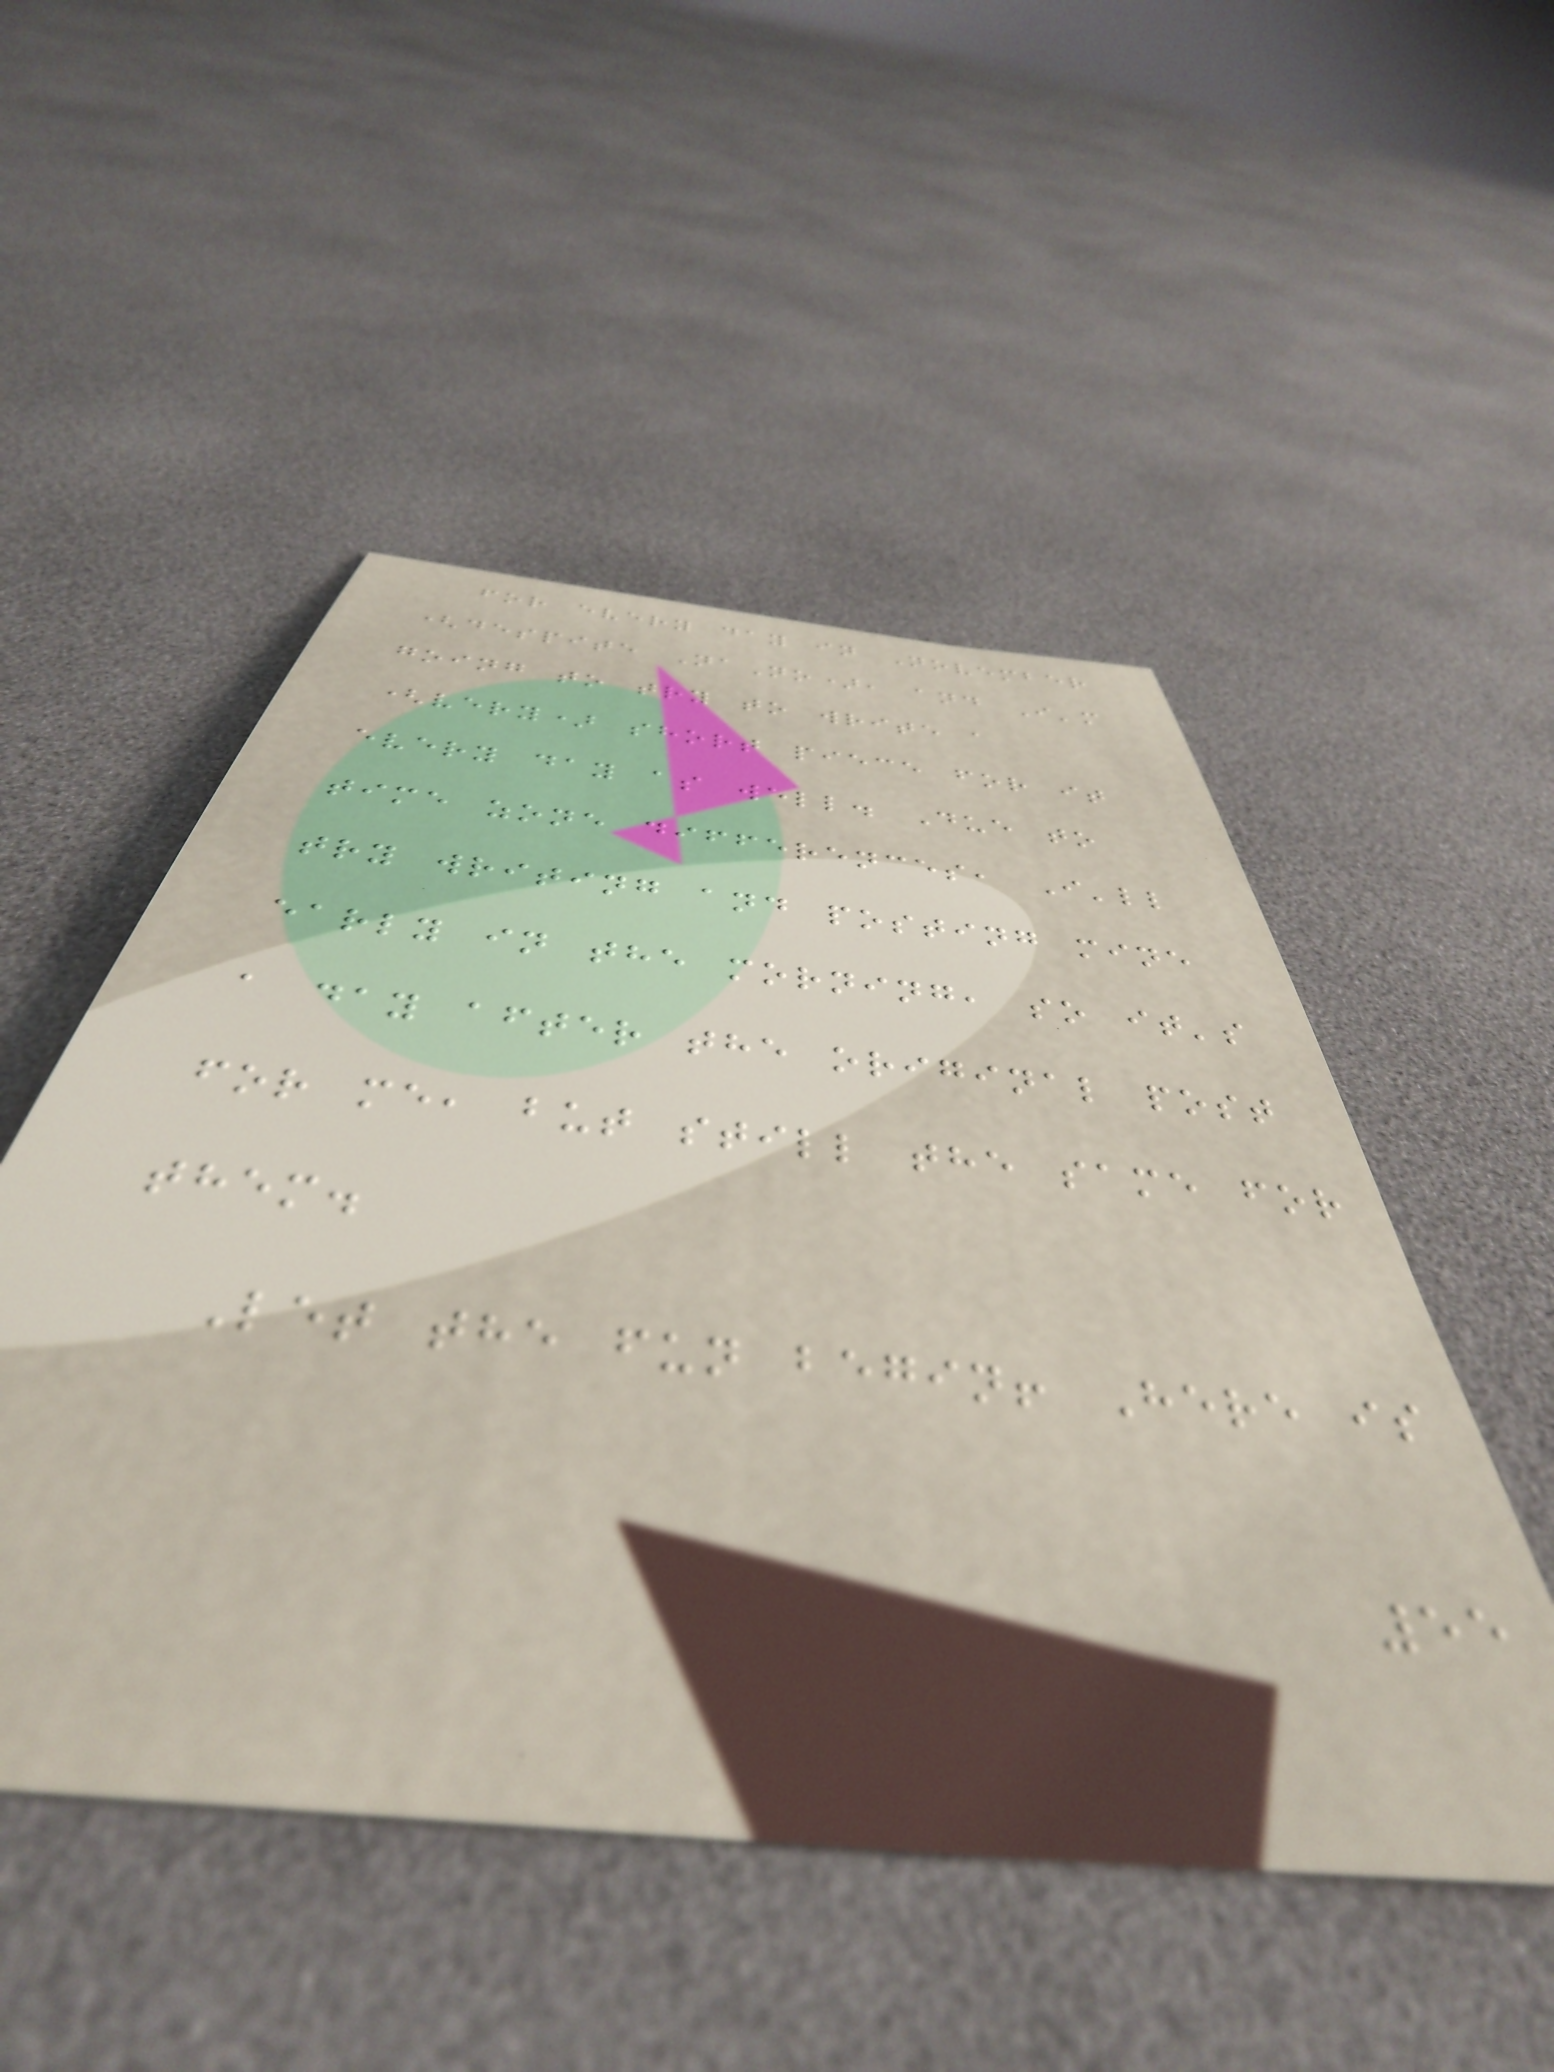for every day in November
(despite NaNo), and I'm
going to try to write a
(very) short piece for it
every day as well. Due to
time zone differences, I'll
try writing and posting mine
early in the morning, so it's
a day after the original post
for me, but still the same for
them.
Let the fun begin! Here is
55
